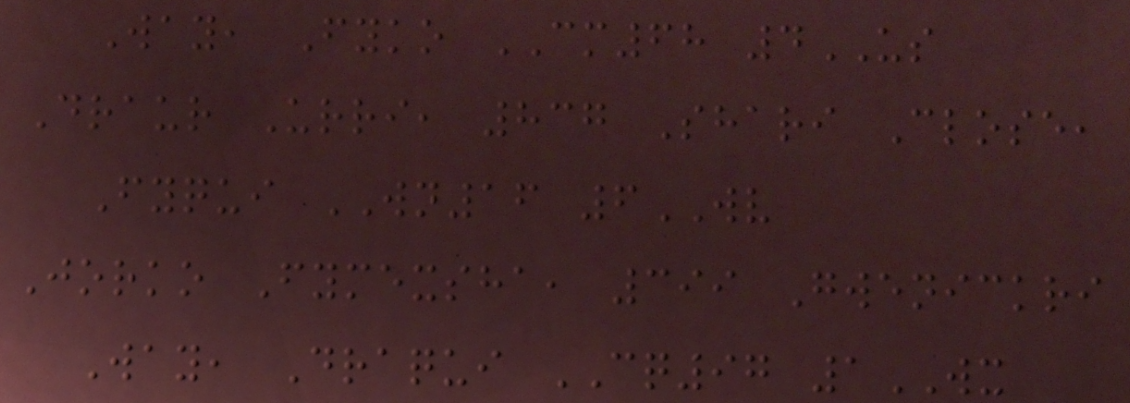Way, Fyko CM68 4US
Draur Urri, 837 Shari Close,
Fyqui WN16 6WV
Jorko Fymexsha, 399 Gwenickri
Way, Draqui CQ97 1WX
